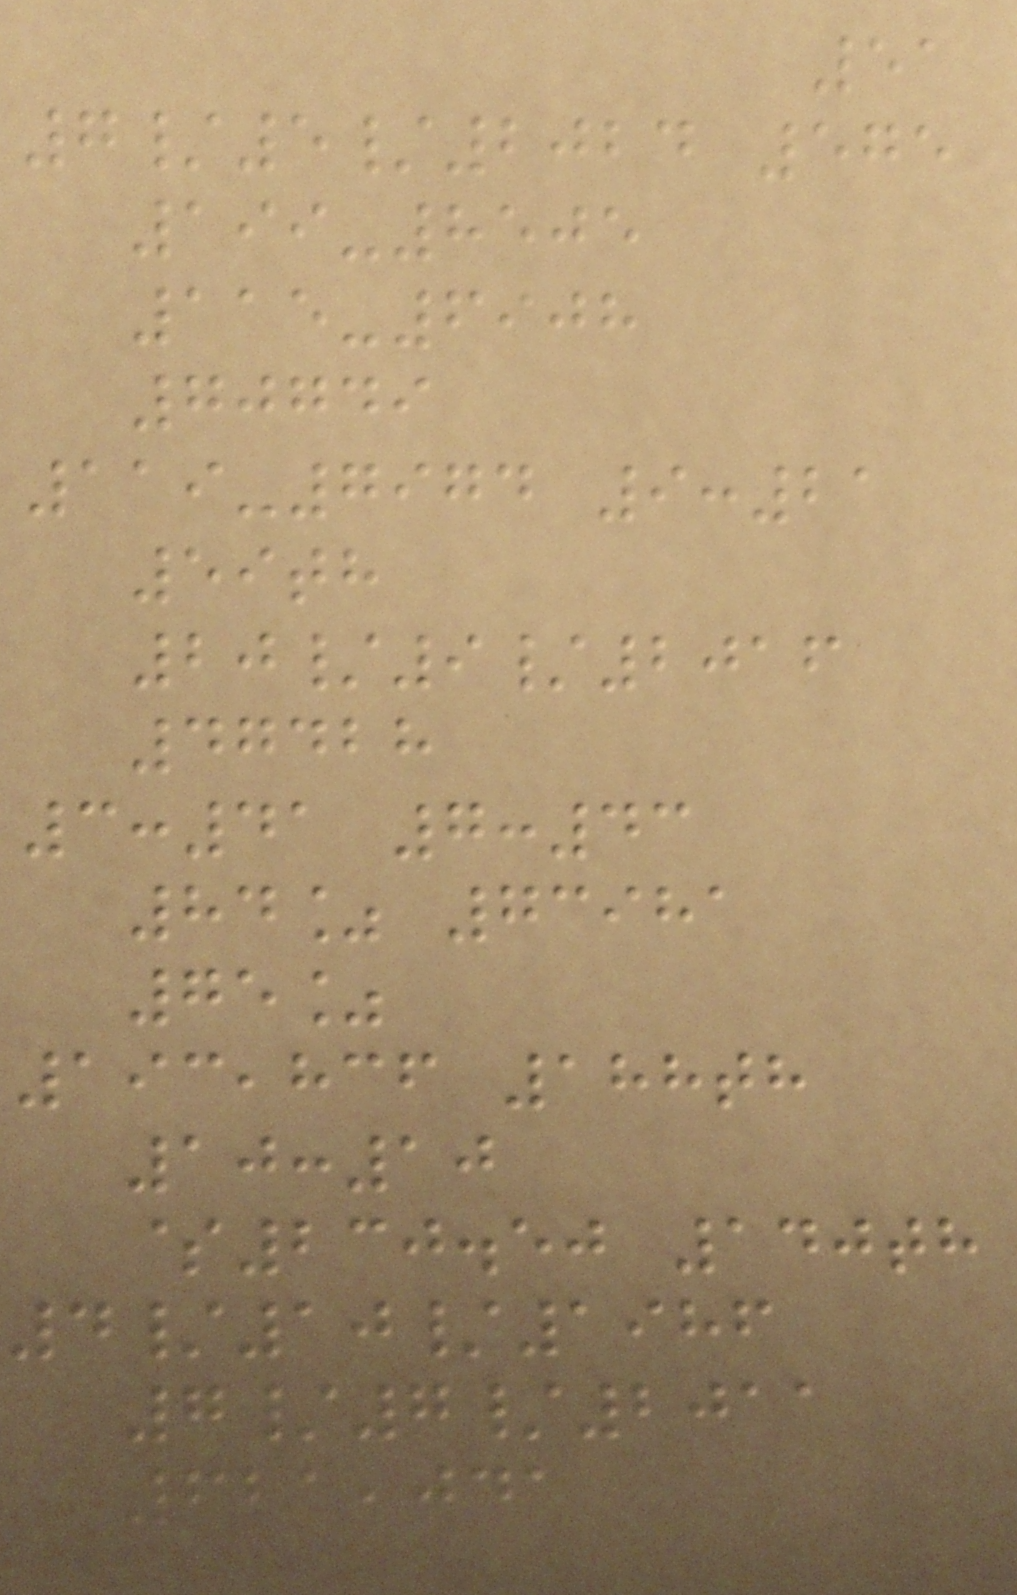51
7/5/2024 575
199-8505
115-6908
70749
119-7974 9:21
59th
20/9/2016
47428
3:41 7:43
84% 73981
75%
193,836 188th
10:10
$230.50 140th
4/10/1986
7/7/2011
621,041
